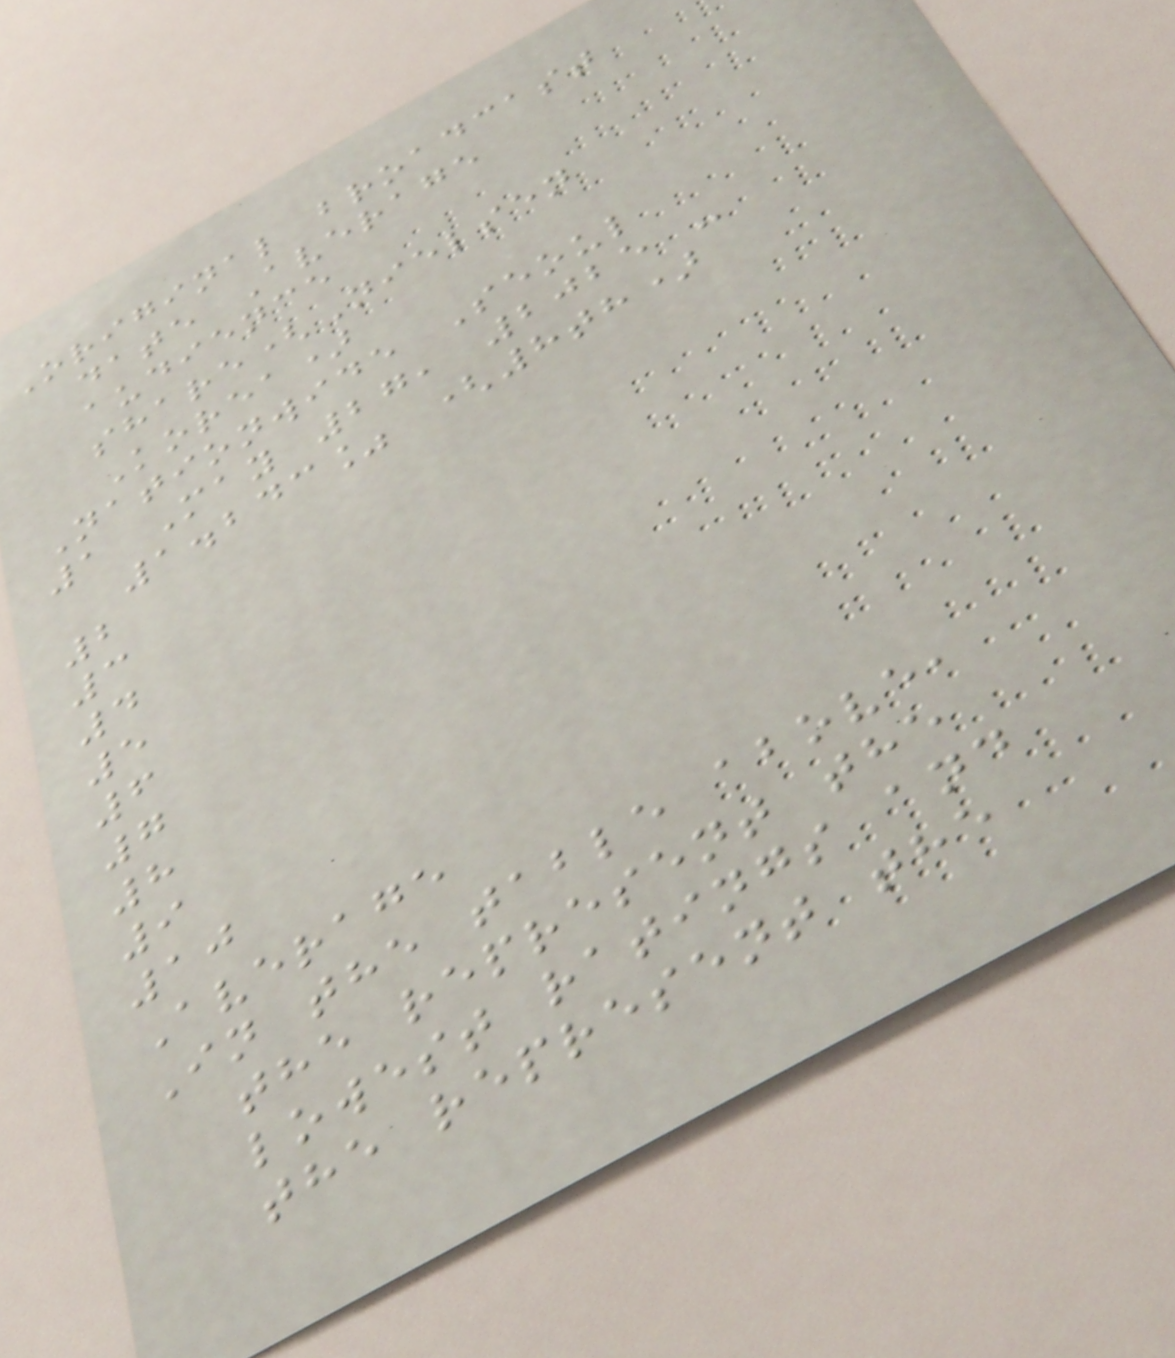Original broadcast
date Average
audience
share(Nielsen
Korea)
Nationwide Seoul
1 May 27, 2025 -
1.243% (8th)
2
3
4
5
6
7
8
9
10
Average
In the table above,
the represent the
lowest ratings and
the represent the
